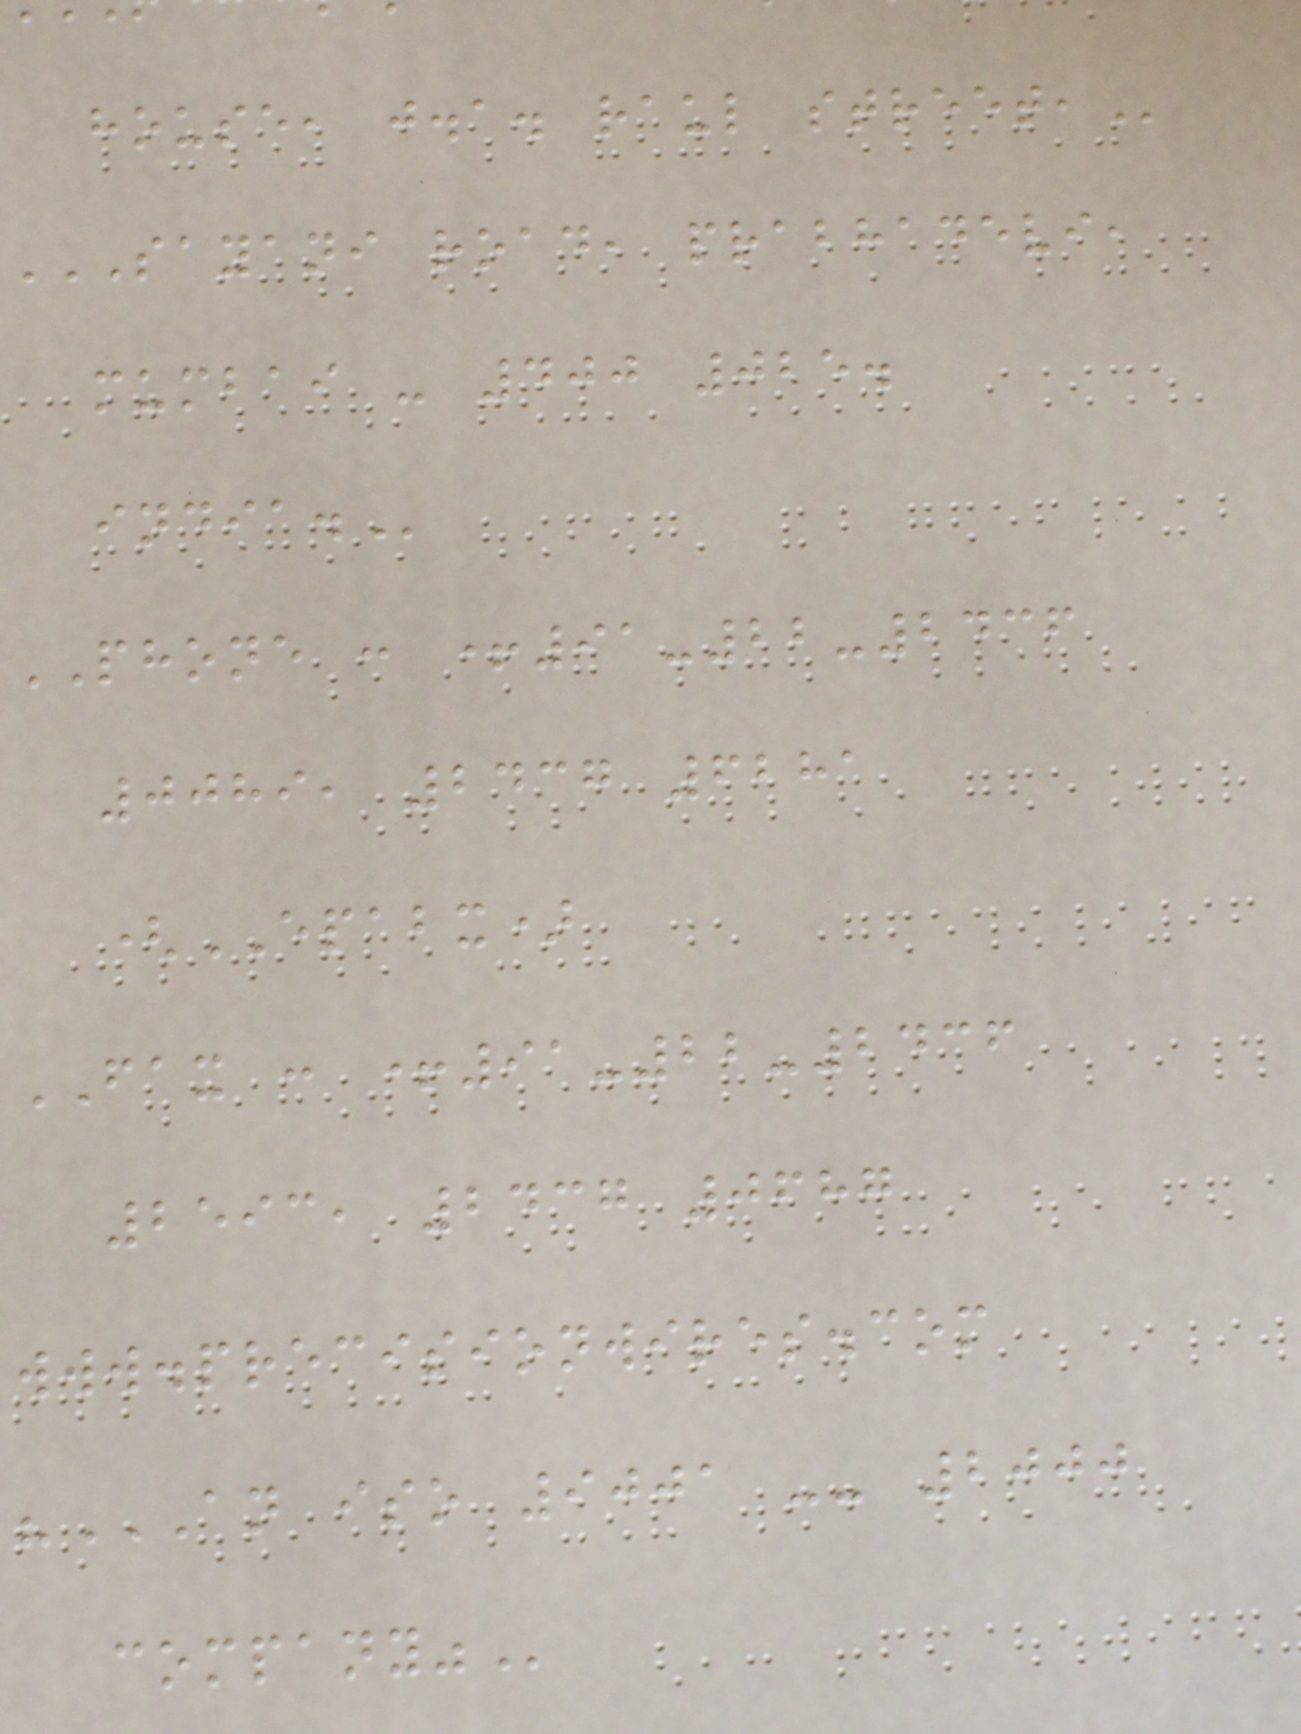house, j.a. raul
SAYANI ROAD, PRABHADEVI,
mumbai - 400 025.
PHONE : +91-22-2436
0089, 2437 6281
(EPABX)
FAX : +91-22-2436
2593, 2437 0687
www.precisionwires.com
"AN ISO 9001 -- 2000
